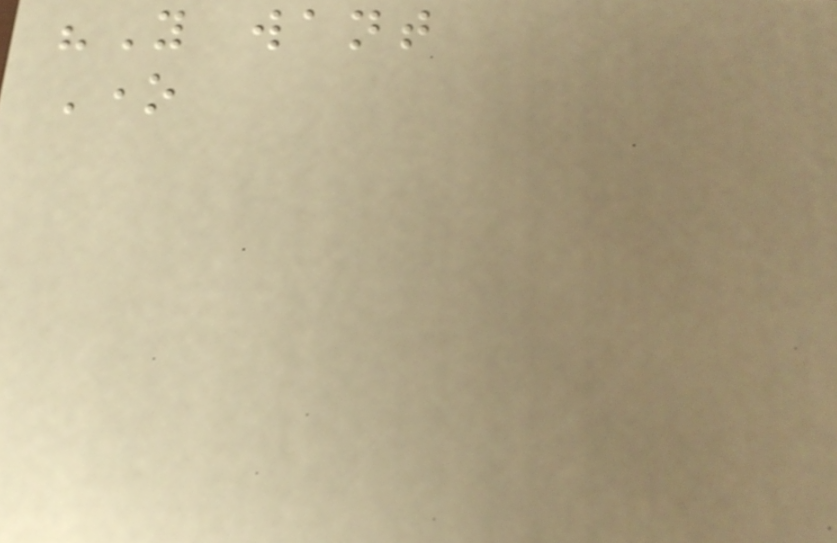"You want
One
